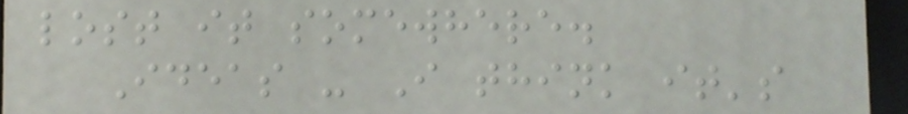lost it somewhere.
Ideas - I think it's
